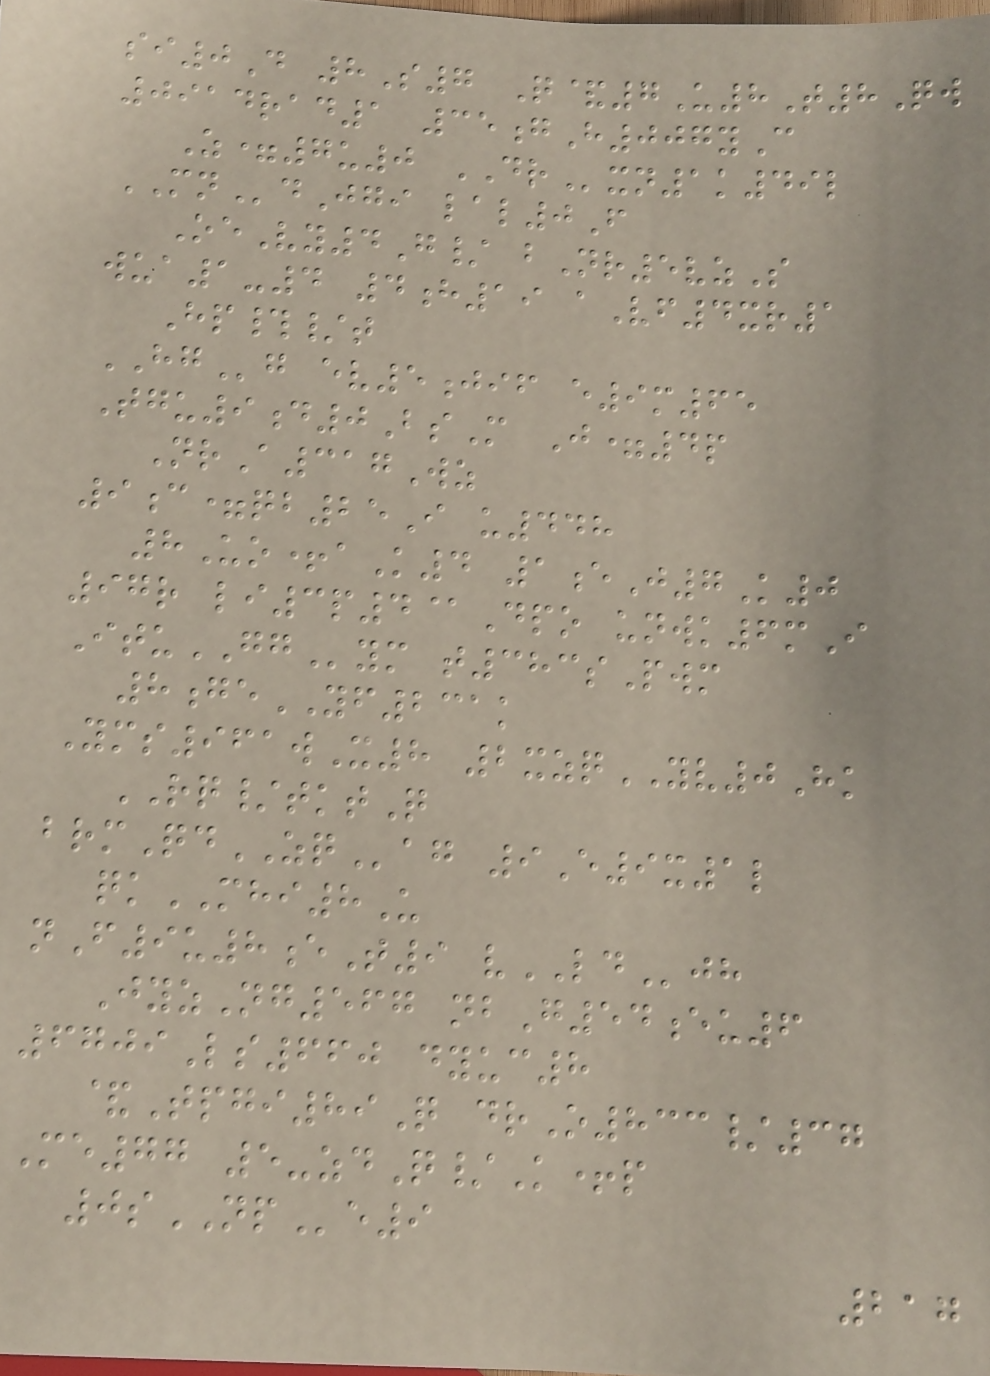si0D 8S7 Q&7U8T8Qw
0914rad1 35gH007yC
Z=7u0 DRxn1k49l
MNdJgi lal0F
OeVy4G/ bNr5vzS
wua1-4 4h19 aVf4xr1
Hp#/t
HGg ev5jif e9m65
Tgu9d0BsM J=4p
NrA317Wz
9c=qb25I u448
8Uo+aK4 1eJ7K0
97r li3p4@Dpo unwk6mI
ItuGGym t383sPwm
8geYF231k
Yms961wX8 2xzqYV0Hk
RQ/tktQ
brmQdZQag 9E9x1l
qkMHI8U
nF9u8eT9 vLDjh
JyzNg567 nbG54eu6
6709Ls660 dyuc8
&Tpgi89Q drO833/37
Me77 5-zdQ/K+p
0sNPe9
217
